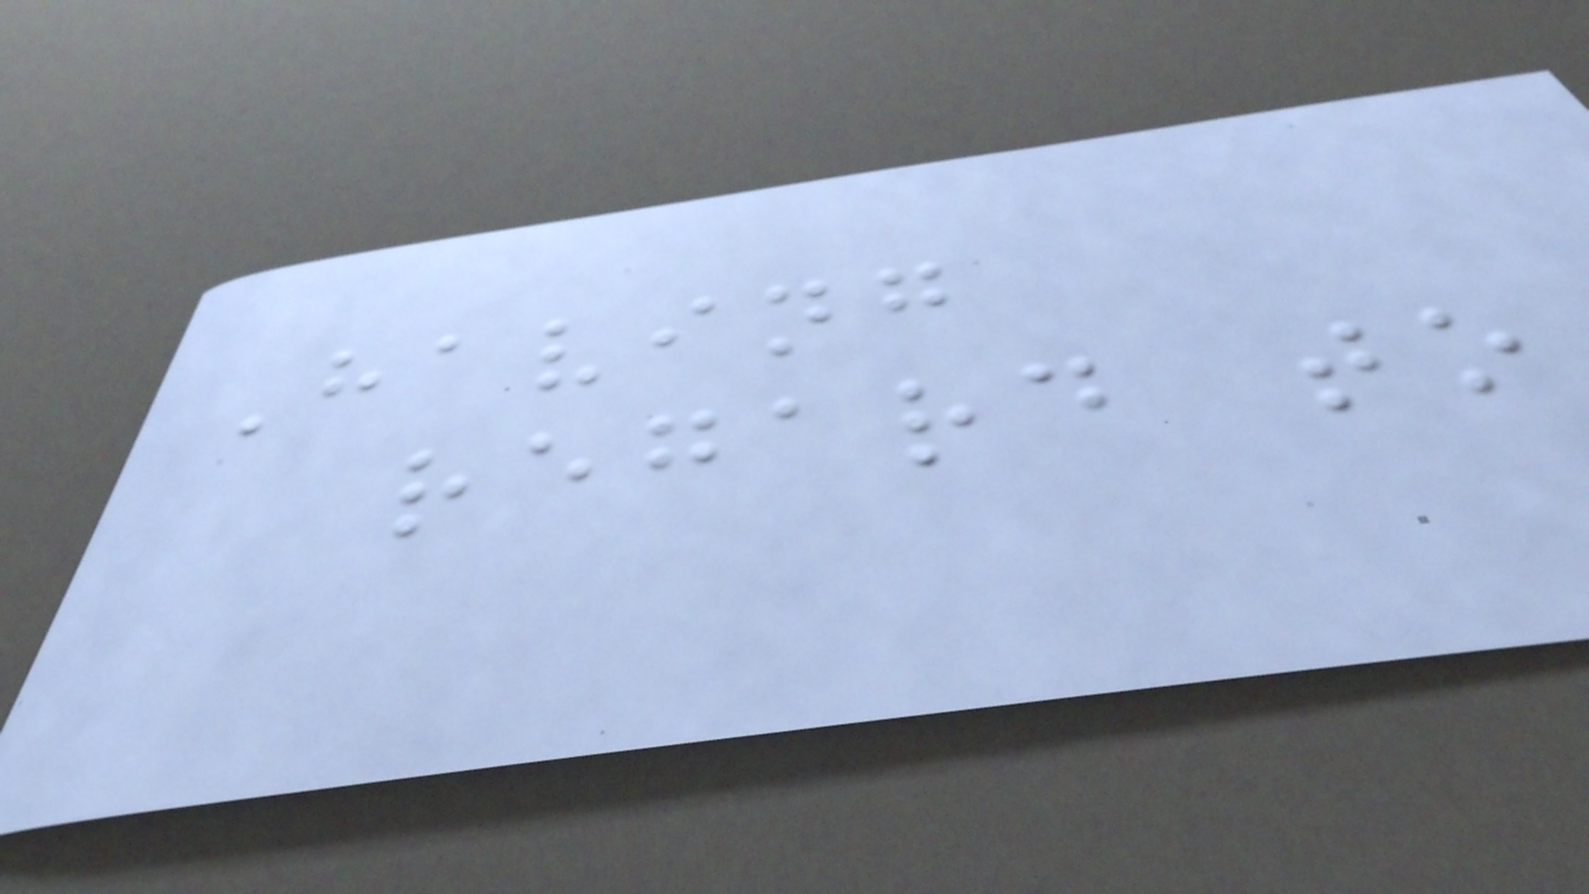Having
regard to
